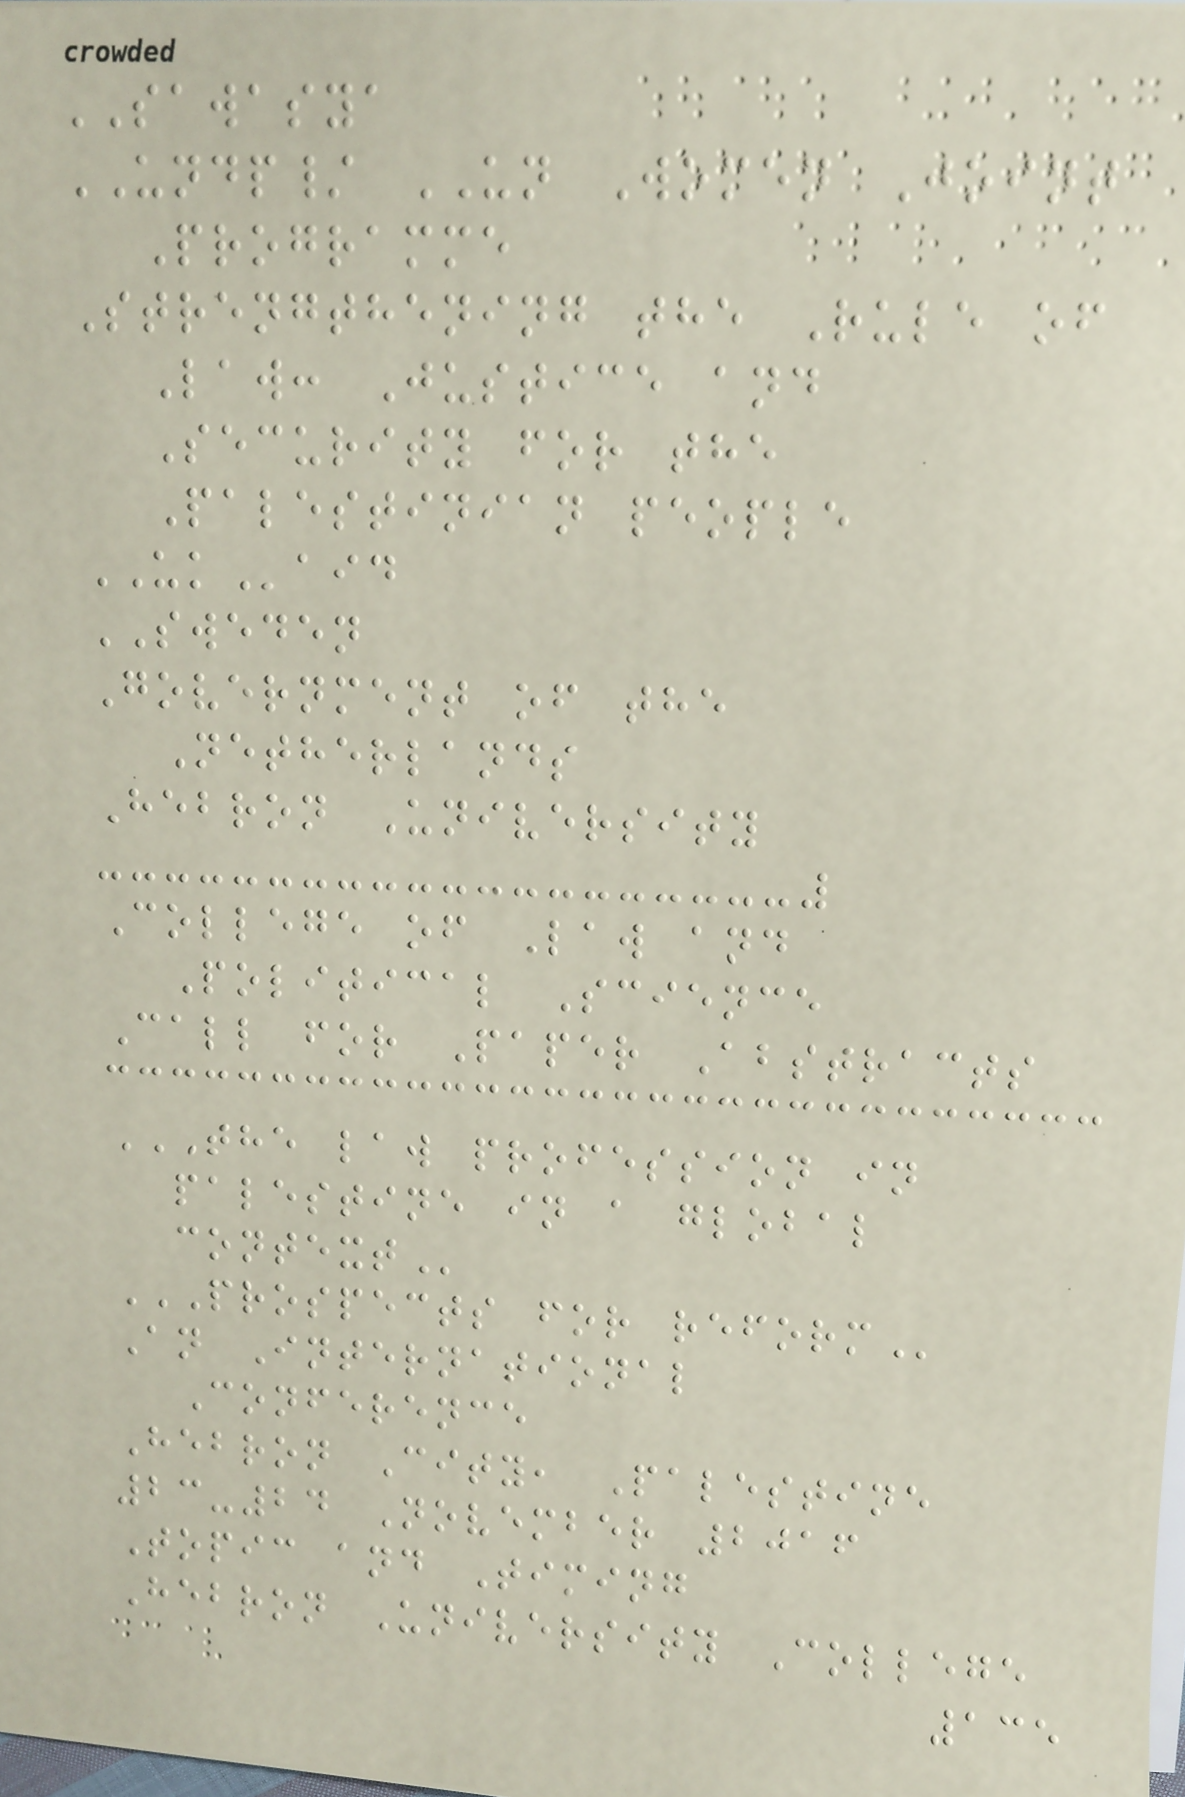SAWASYA
UNDP/ UN Women Joint
Programme
Strengthening the Rule of
Law: Justice and
Security for the
Palestinian people
UKaid
SWEDEN
Government of the
Netherlands
Hebron University
College of Law and
Political Science
Call for Paper Abstracts
THE LAW PROFESSION IN
PALESTINE IN A GLOBAL
CONTEXT
PROSPECTS FOR REFORM
An International
Conference
Hebron City, Palestine
23-24 November 2016
Topic and Timing
Hebron University College
135
